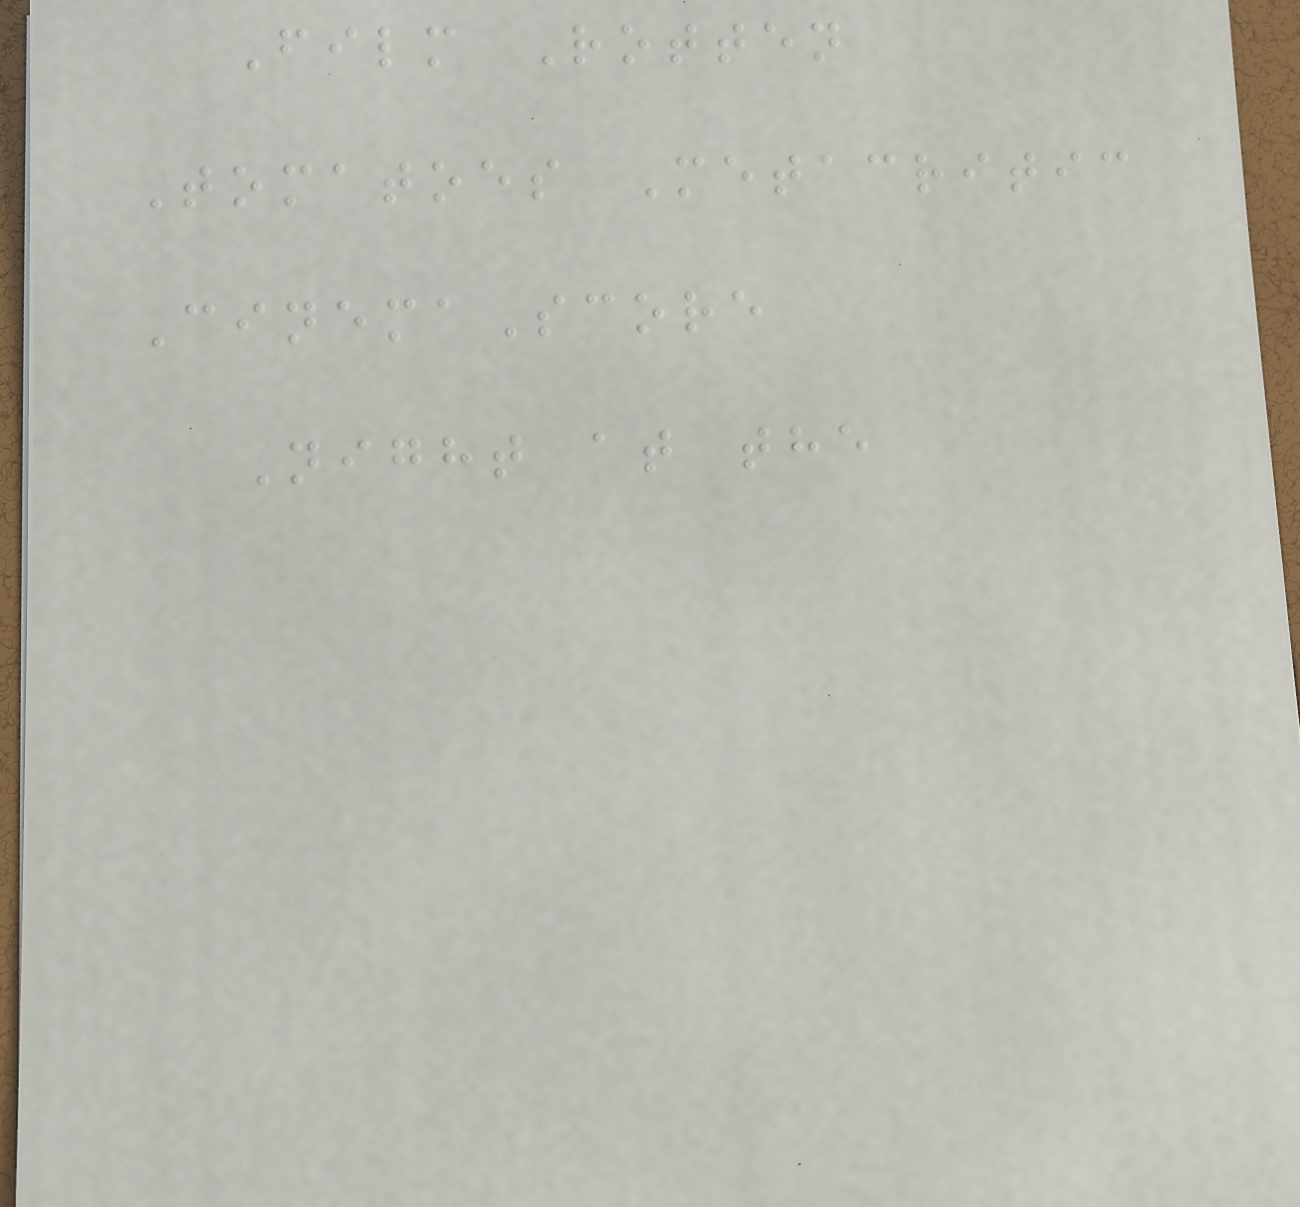Film Rotten
Tomatoes Metacritic
CinemaScore
Night at the
